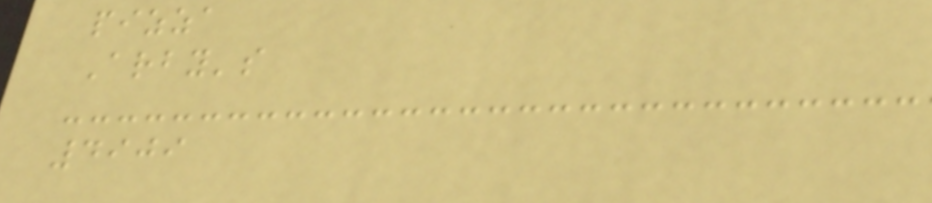pizza
Arby's
4909
